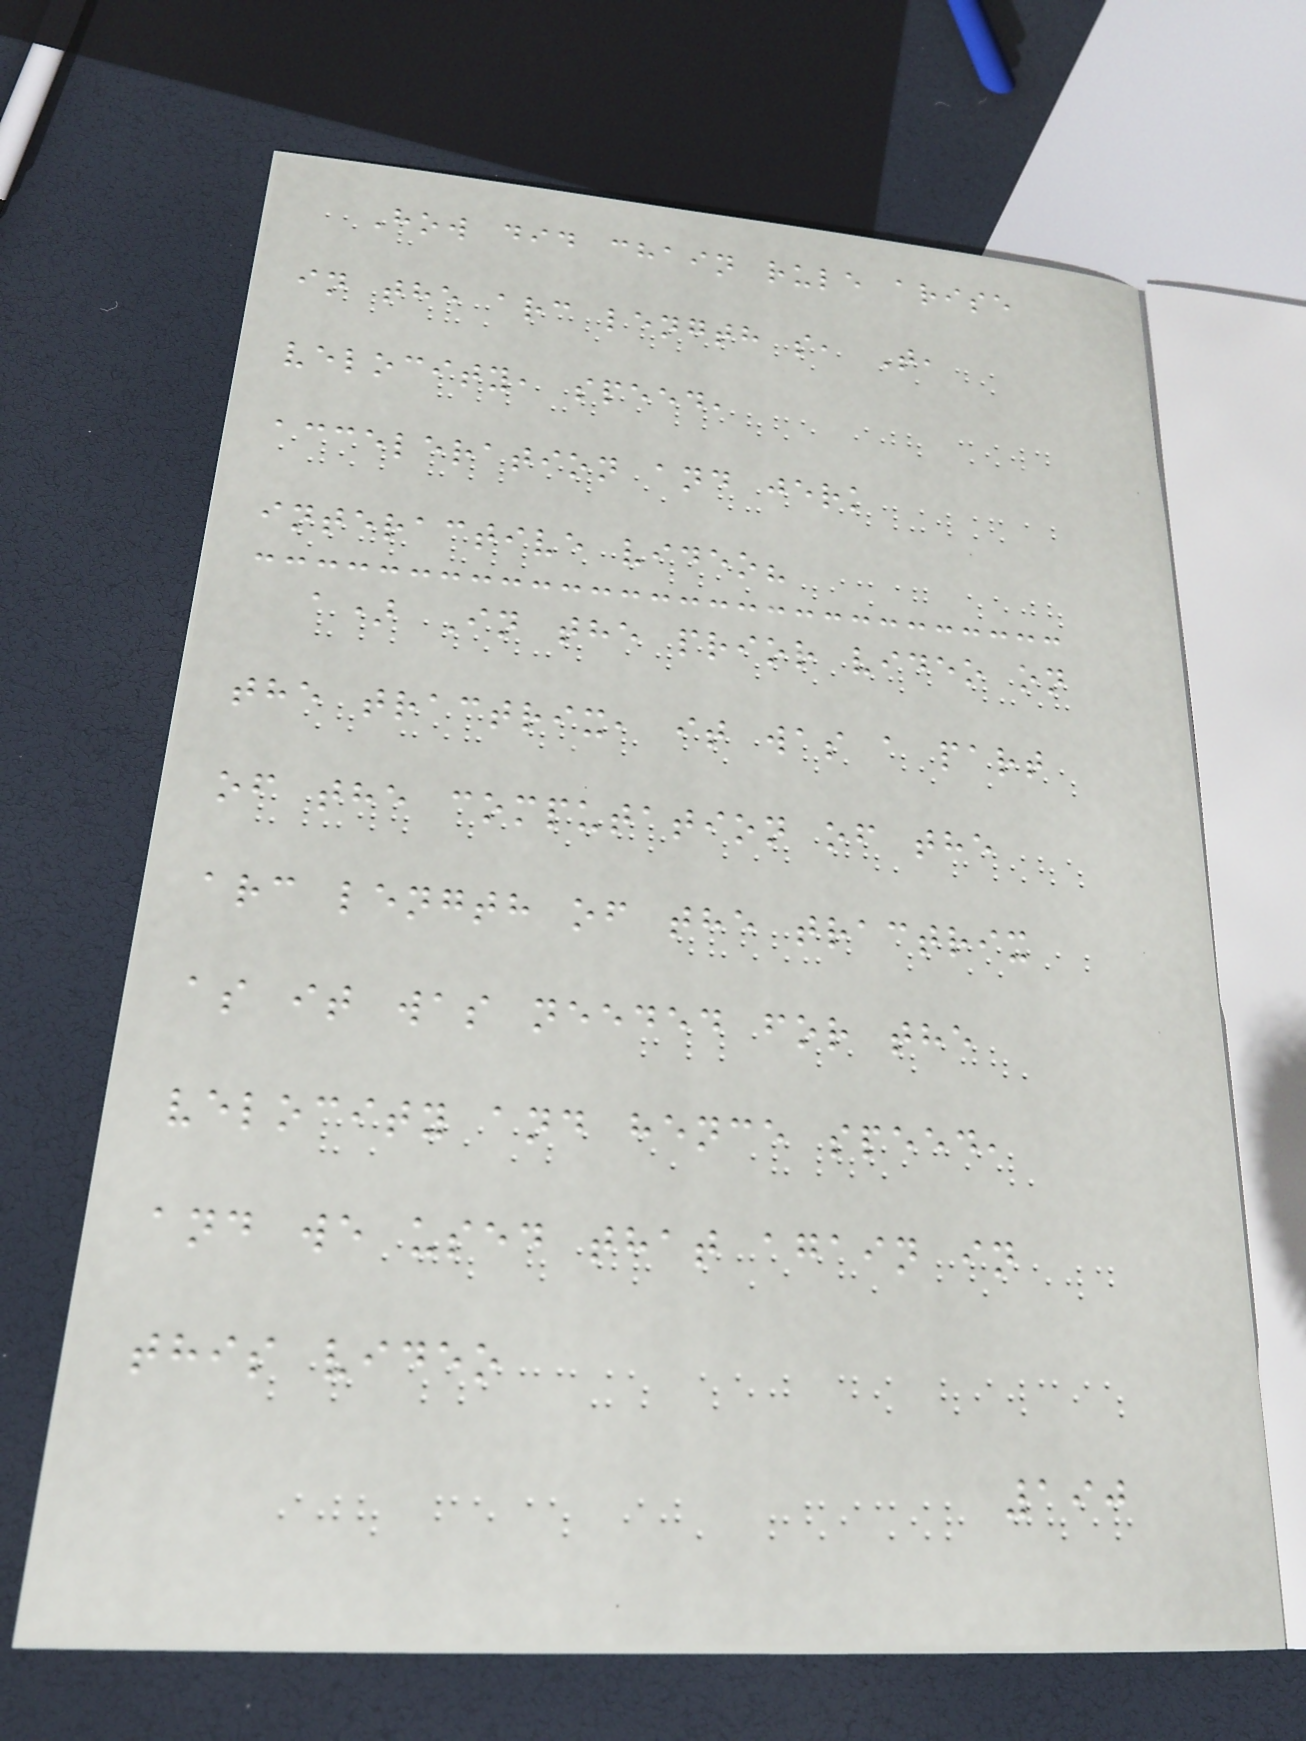How did chain rule arise
in the arc length s, T,
velocity, speed,
acceleration and jerk
interactive video?
a) In the prior video on
the tractrix, it was a part
of the computation of the
arc length of the tractrix
as it was needed for the
velocity and hence speed,
and we used that again in
this video
190
